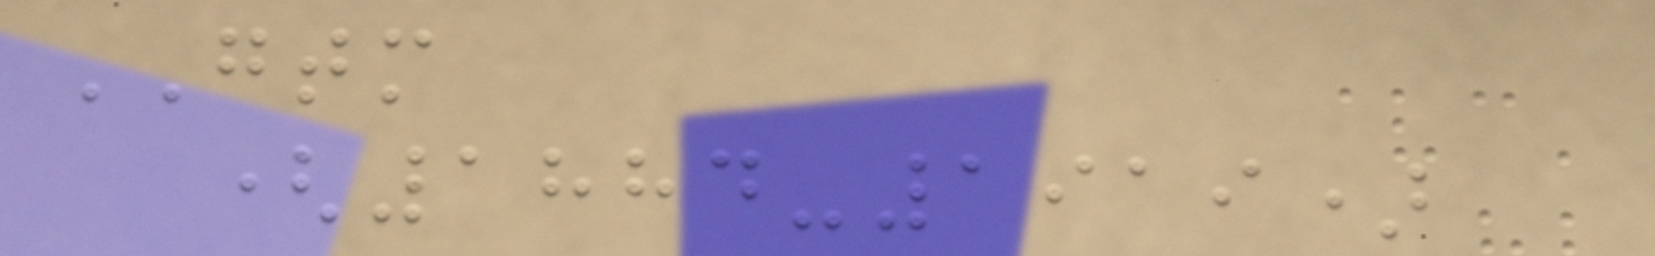GTM
(1884-1919)
